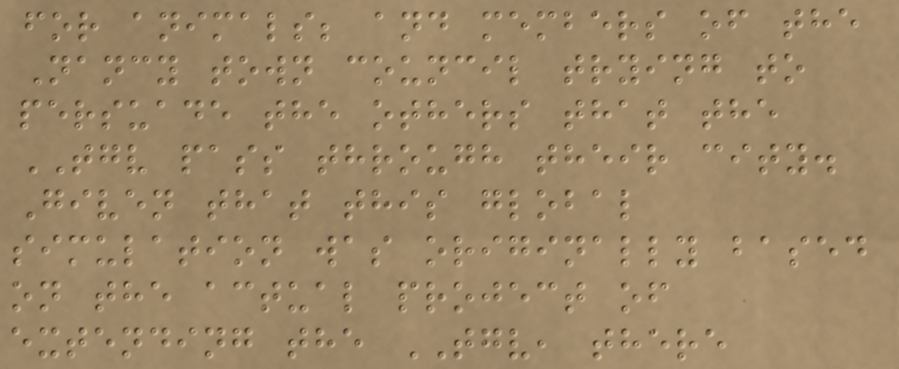for animals; and members of the
Nancy town council trying to
persuade the others that the
TGV pass through their city.
Given that this global
simulation was originally based
on the actual project of
extending the TGV, there
